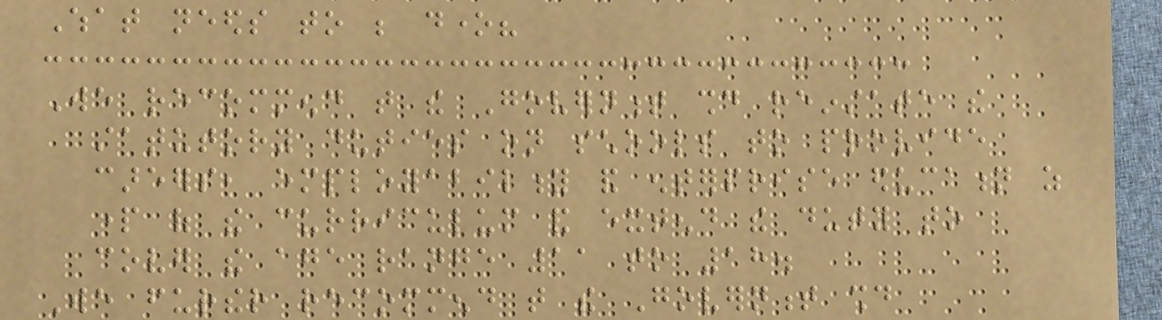What needs to be done?
We recommend that the Government should reinstate the
statutory duties on schools to provide
careers, employability and enterprise education as
part of the curriculum and extend the duty to
cover the age range 11 to 18.
We further recommend that the Government should
